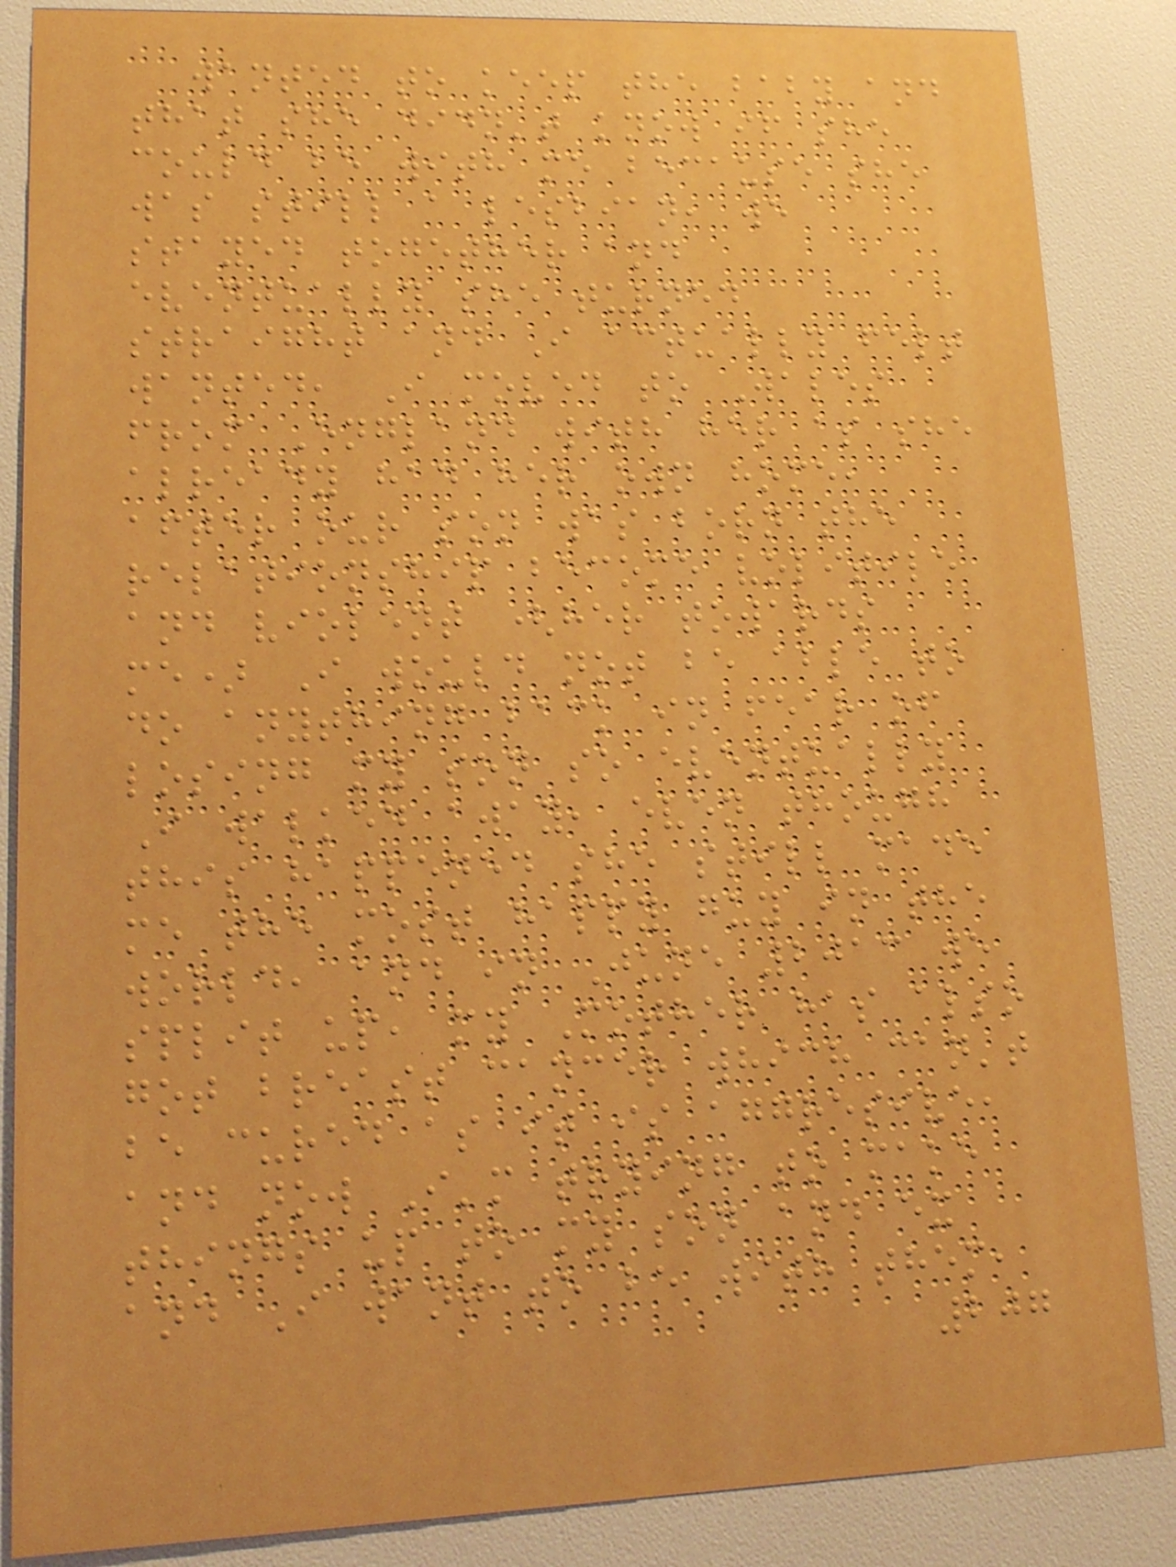wanted to keep the baby and
that she didn't know if she
could be with me because she
was still a lesbian, we
stayed together and
eventually she turned
straight and I actually felt
wanted, I moved to Wales
from England with her as she
already had her own home,
after our son was born the
relationship become volitile
and violent (her towards
me) I would not be able to
do anything back in fear of
losing my son so eventually
I walked away, even though
this happened she still made
me the most happy guy in the
world, and in June 2013 we
split up, my Mother has also
got breast cancer which can't
be cured as it is aggresive,
and now I'm trying to make
things up to my son and ex
and I want to be with them,
207
